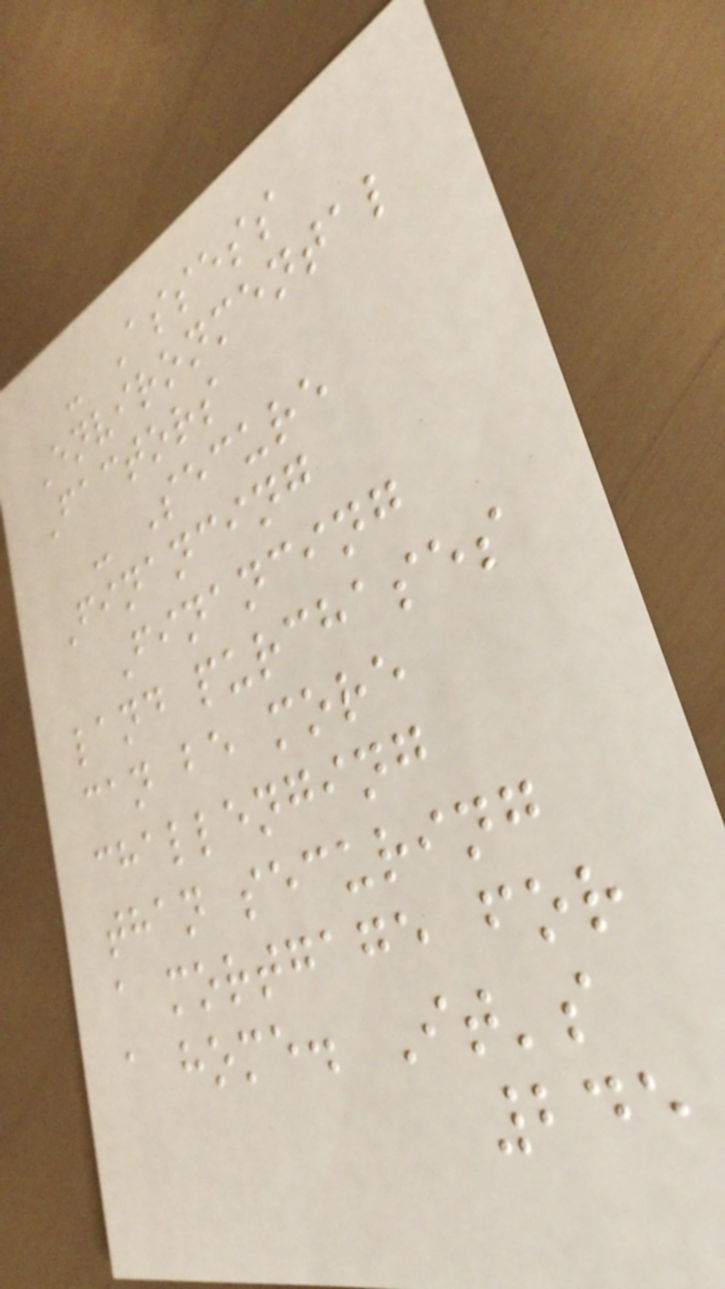- Assess
Environmental
Factors
- Secure
Financing
Financing
land purchases
can be more
challenging
than securing
a mortgage for
a home. It's
245
